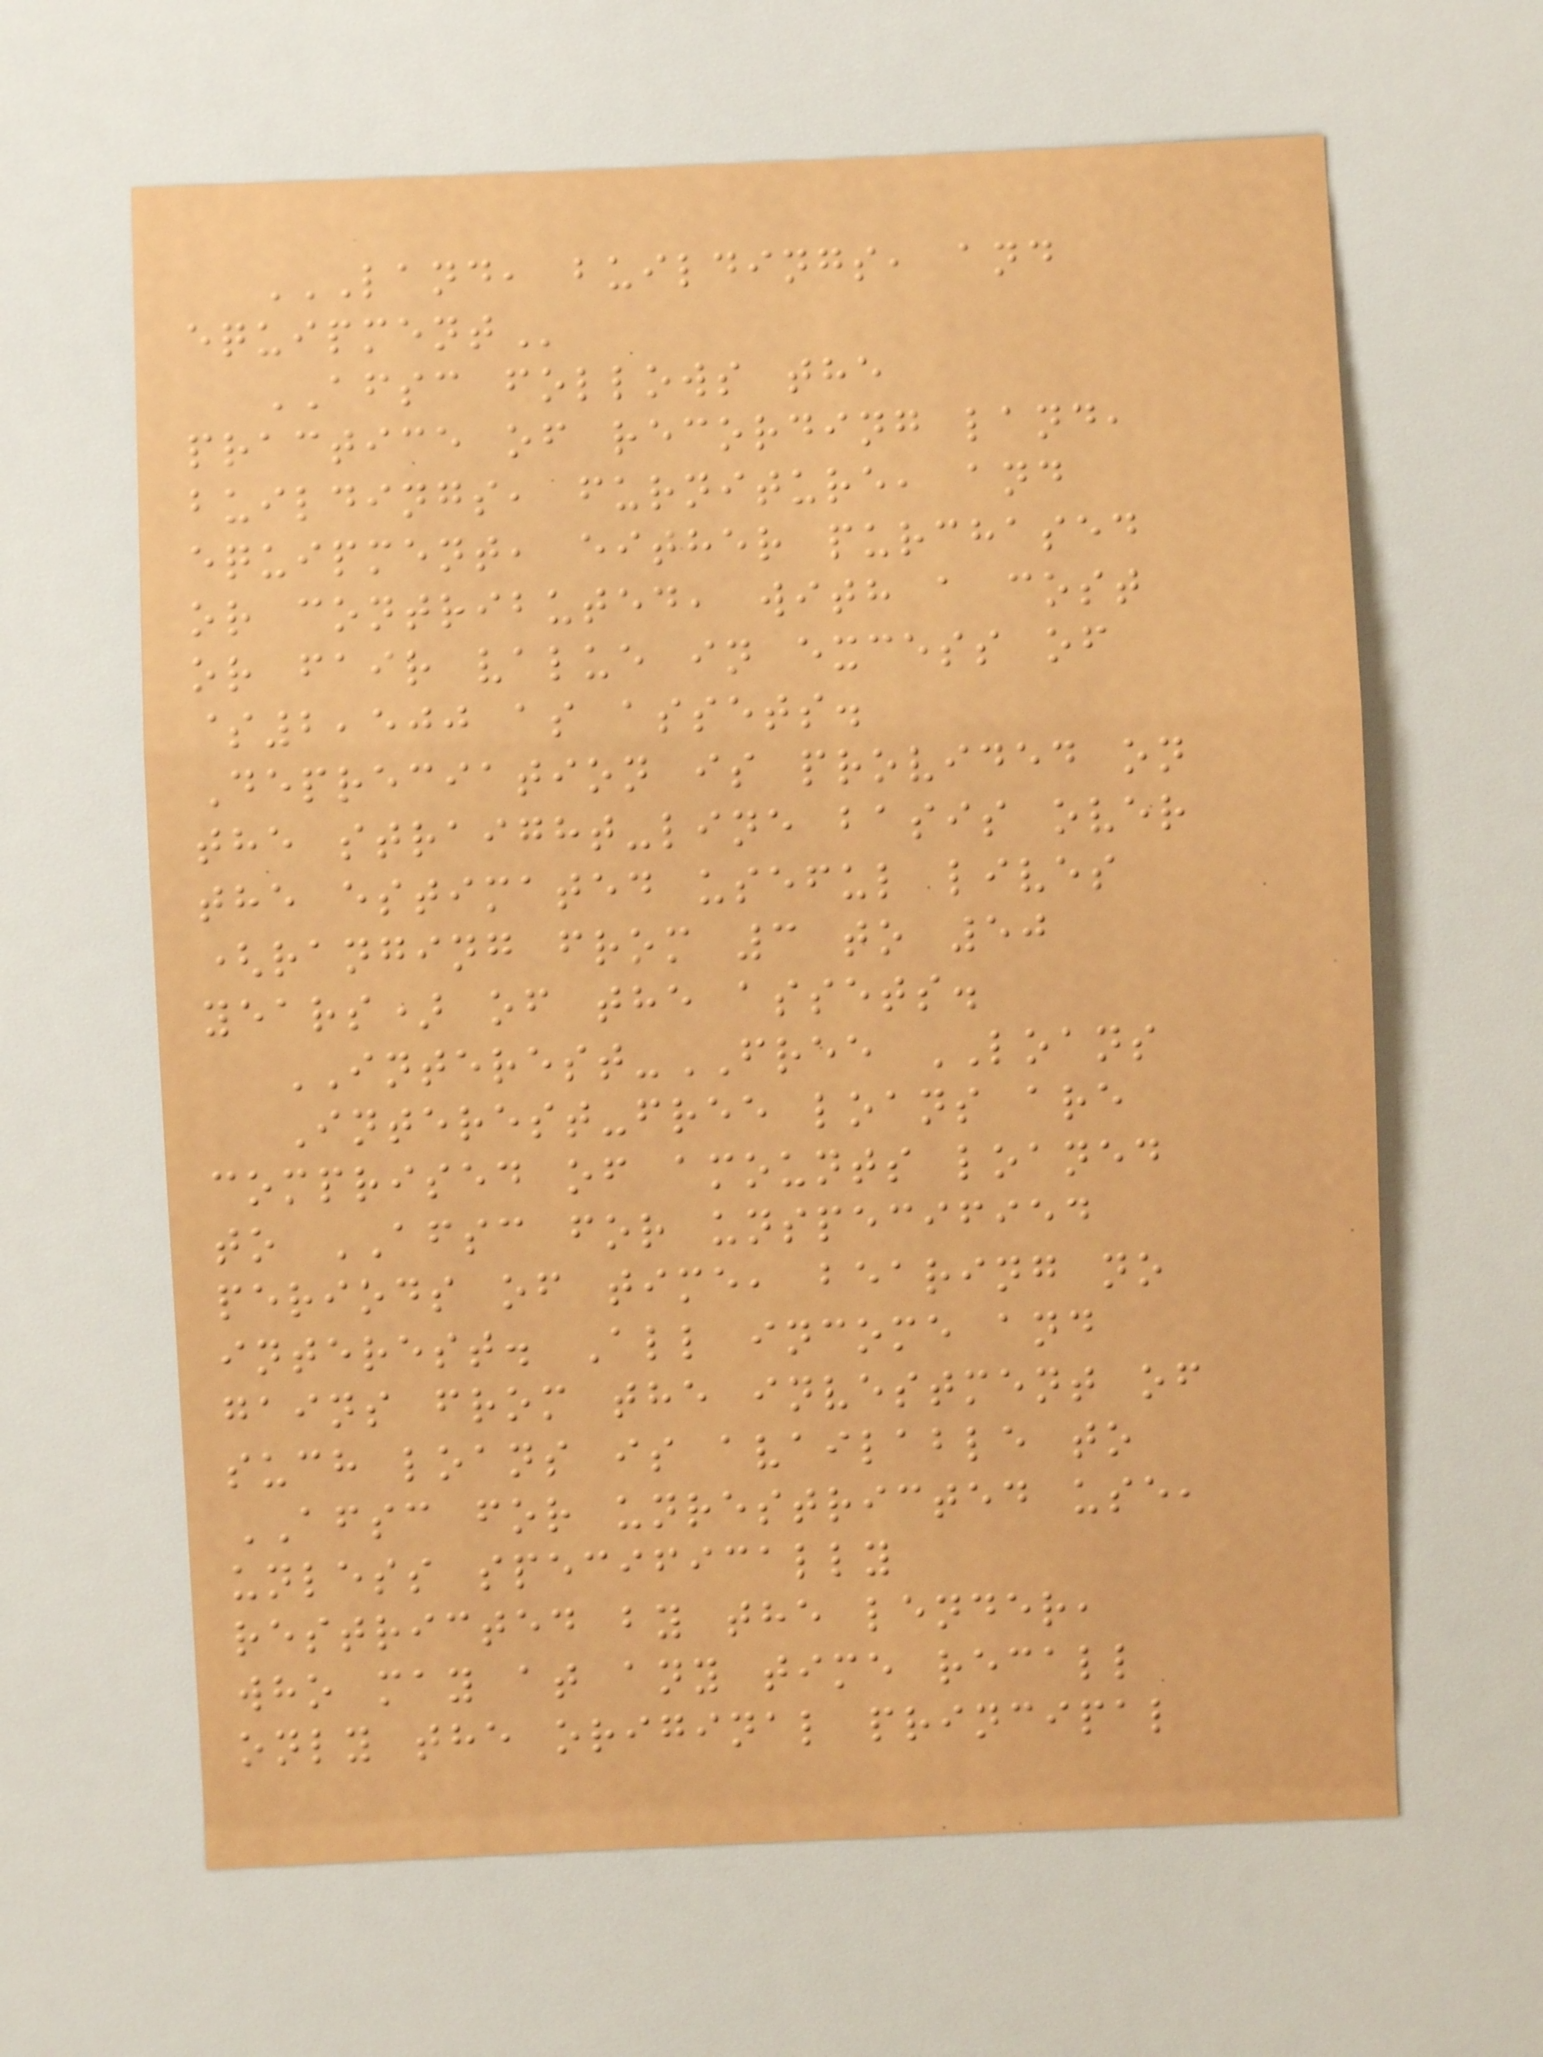LAND, BUILDINGS, AND
EQUIPMENT
AFSC follows the
practice of recording land,
buildings, furniture, and
equipment, either purchased
or contributed, with a cost
or fair value in excess of
$2,500 as assets.
Depreciation is provided on
the straight-line basis over
the estimated useful lives
(ranging from 3 to 50
years) of the assets.
INTEREST-FREE LOANS
Interest-free loans are
comprised of amounts loaned
to AFSC for unspecified
periods of time, bearing no
interest. All income and
gains from the investment of
such loans is available to
AFSC for unrestricted use,
unless specifically
restricted by the lender,
who may at any time recall
only the original principal
